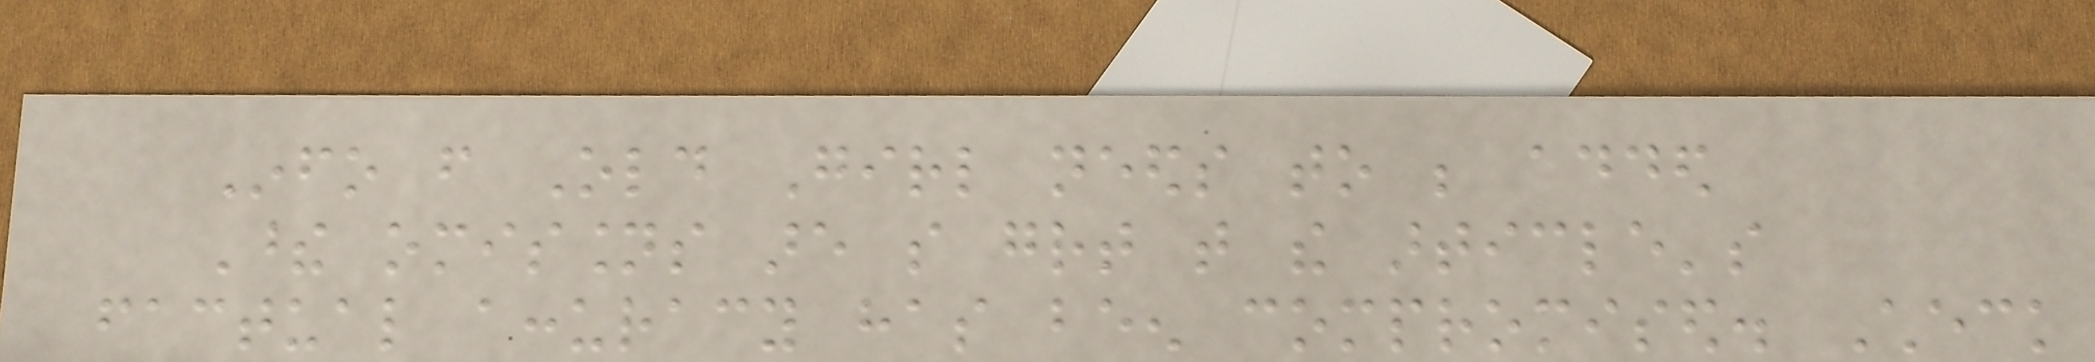Info from Old Girl needs to be added
These omissions are so great that the article's
factual accuracy has been compromised. Check
